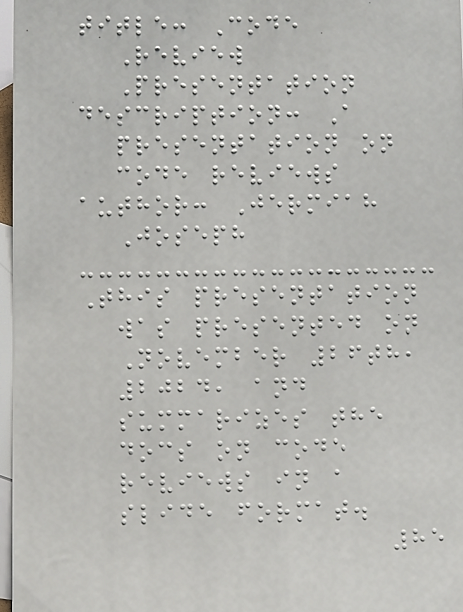title: Code
Review
Presentation
description: A
presentation on
code reviews
author: Jermiah
Joseph
This presentation
was presented on
November 26th,
2024, and
summarizes the
docs on code
reviews in a
slide format.
85
